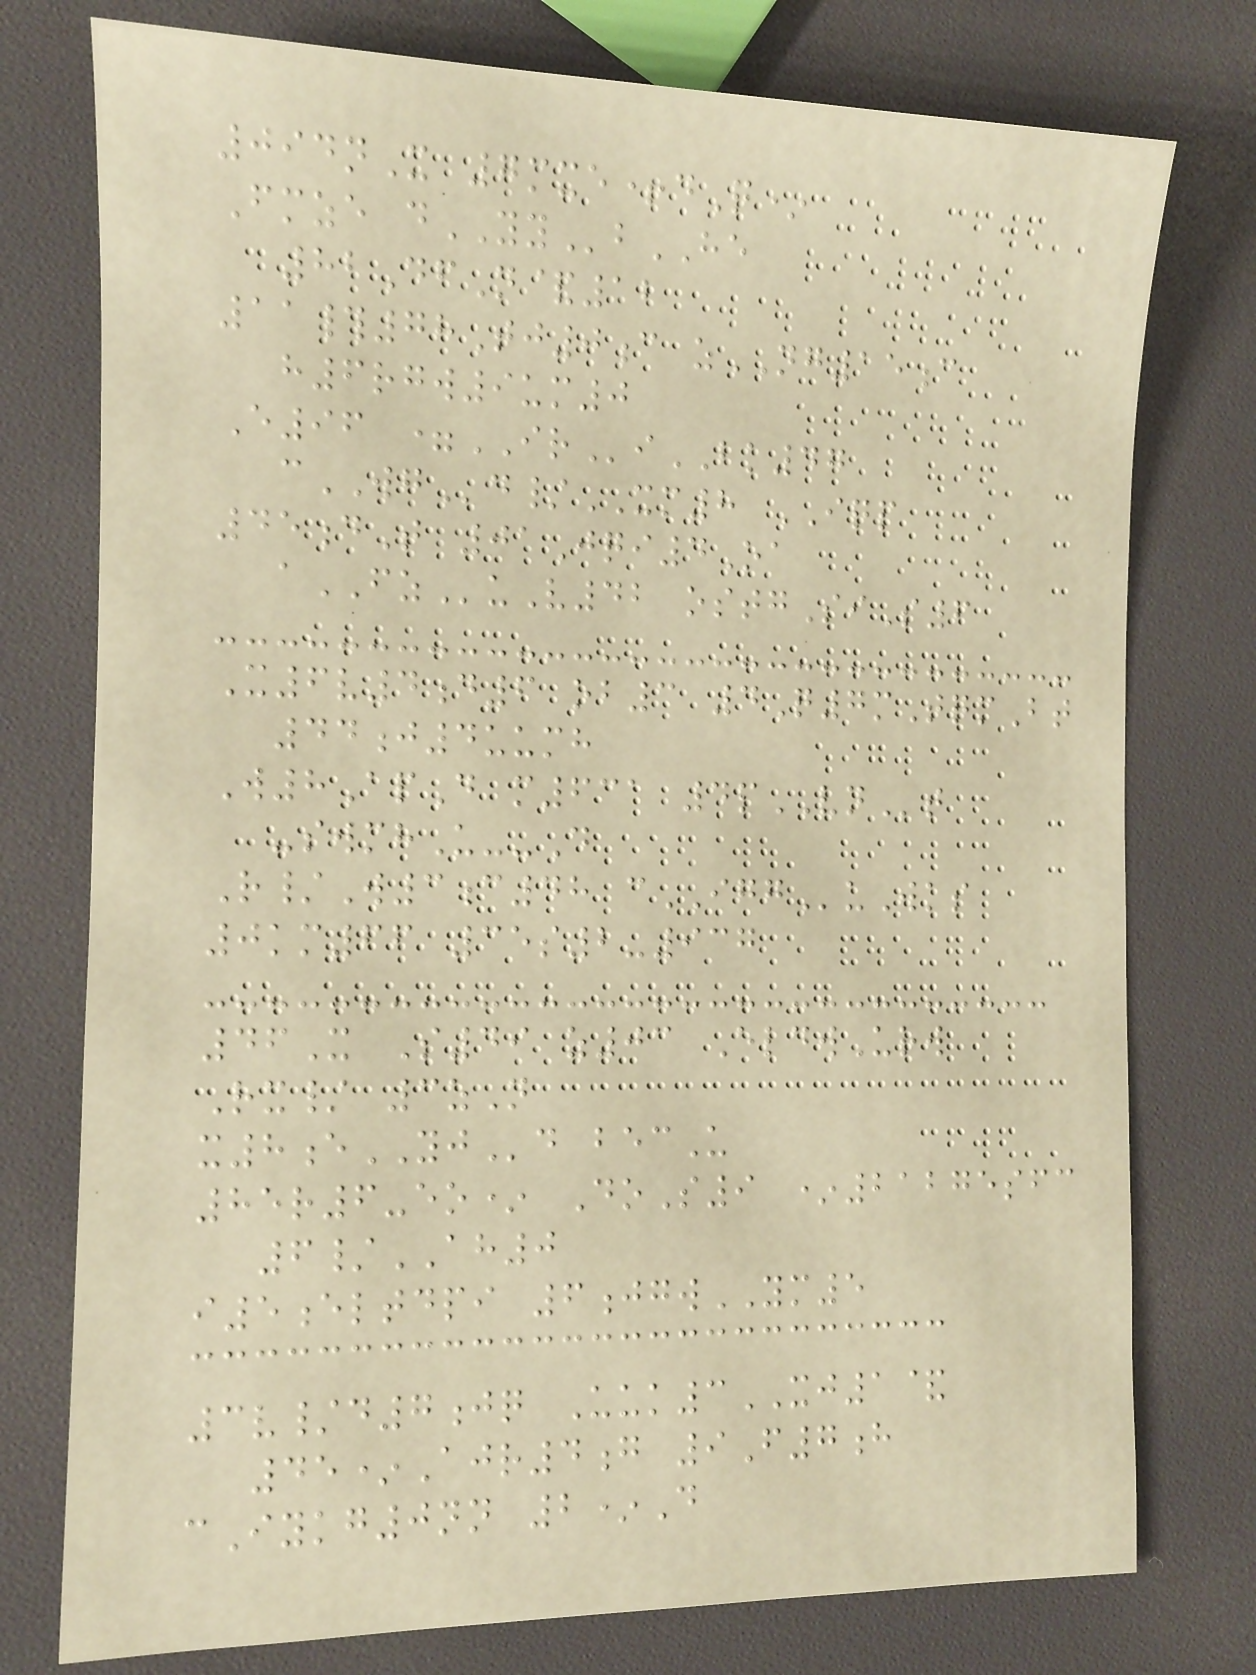094nX 7mxe+dQ*
Fmze dYYbHE
82DfN&12
11#78Tj0c zNG15c
h6rgw9um0
E96 =IRiBK47
cWGd/XM8 IQP
45dT 01Jqi4Oa
aFZuV42 ostgSiS6
X6v4d6 ob3 4Q7mTqmBt
44j4uumh
W8ApD m631 4pVNt
-swmhU--D
R/W3c48 cIGGuWks
0km66 35s2-937
46X S49 z03 EldwUrw
Rx/ 3zN
x8eYJd becU
85r6-eo* DoS9 *21275sfc
6/AH0
i5eltdpi 6jgwYM5
3v/d7jq Uuk3XJ1&
45*Ajr4g 9F7h
cIykg0nn 2*D
